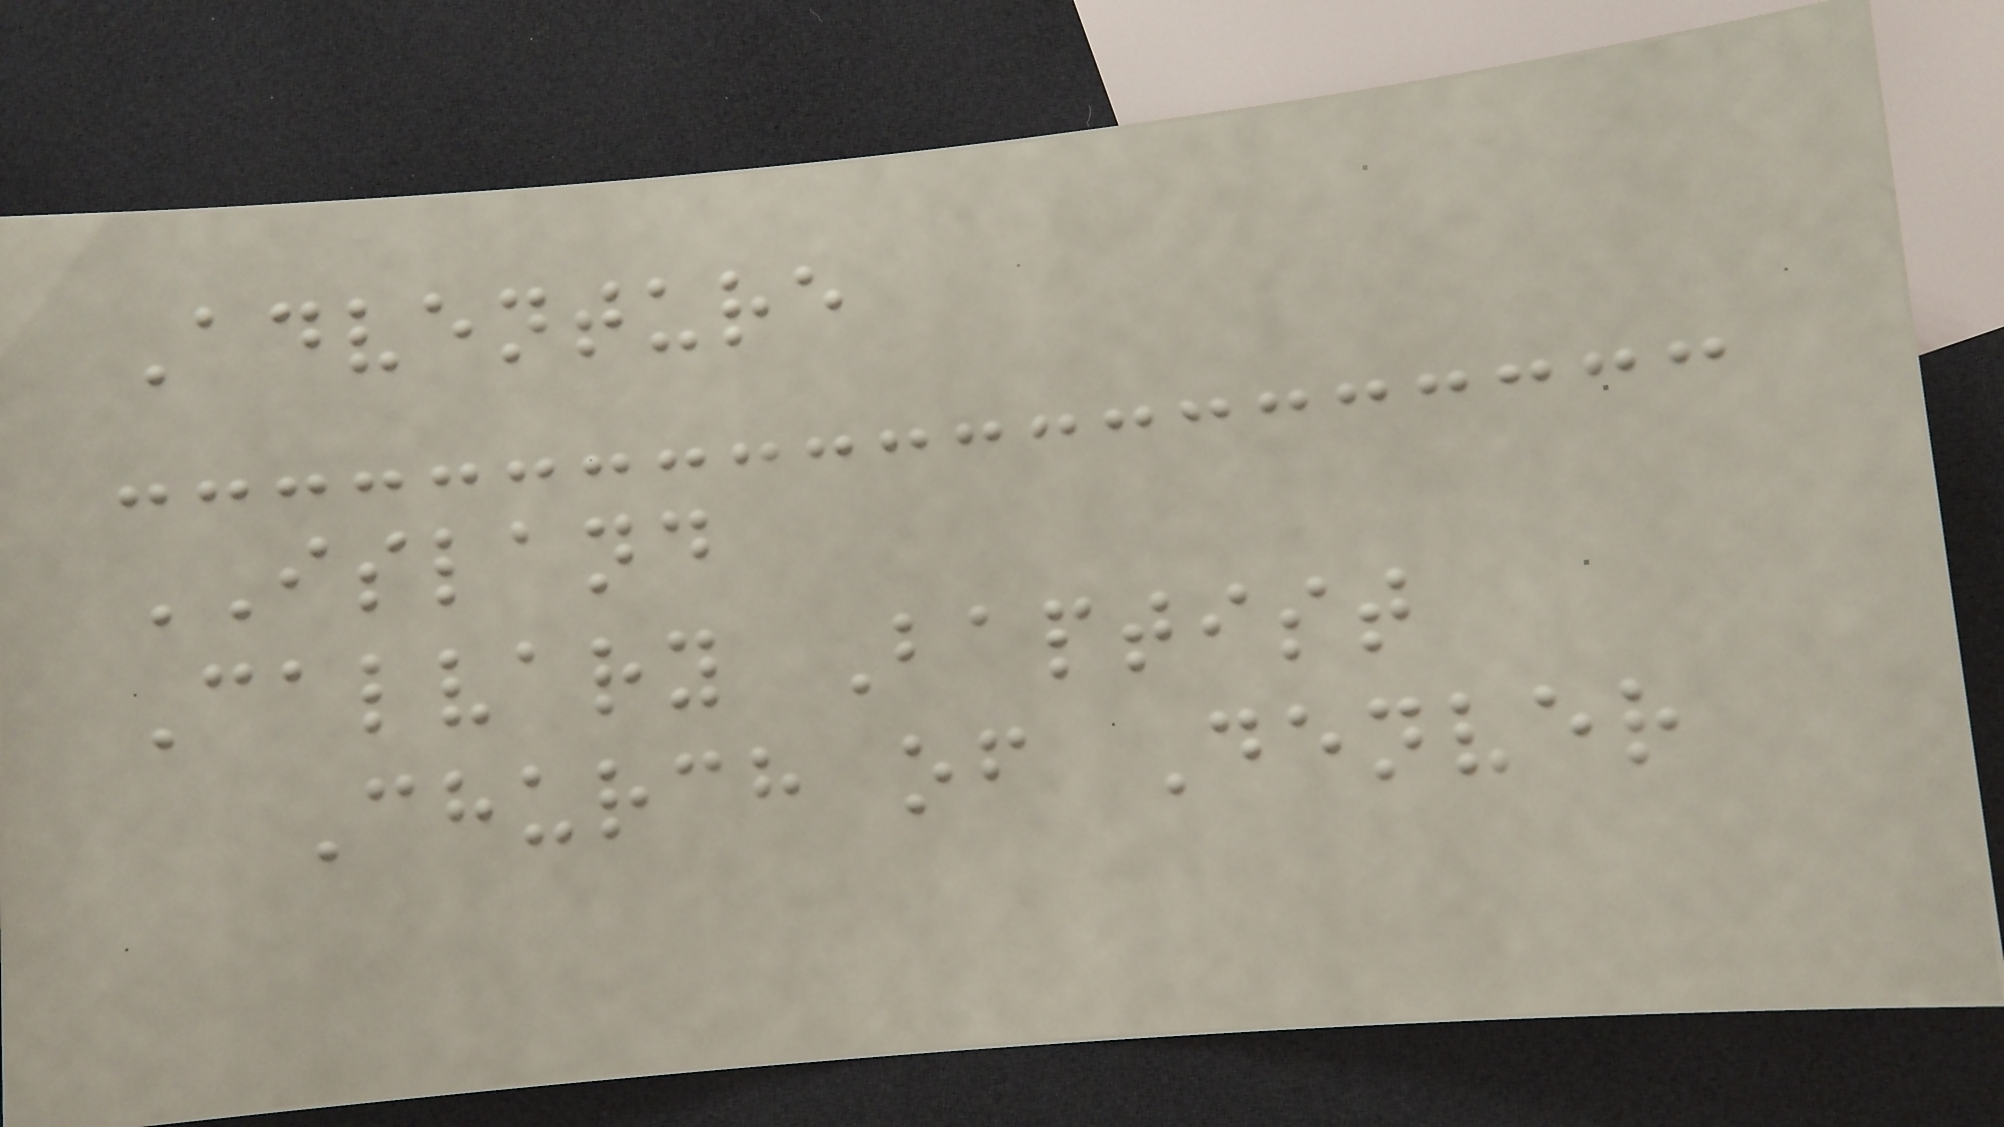Adventure
ISLAND
Calvary Baptist
Church of Denver
